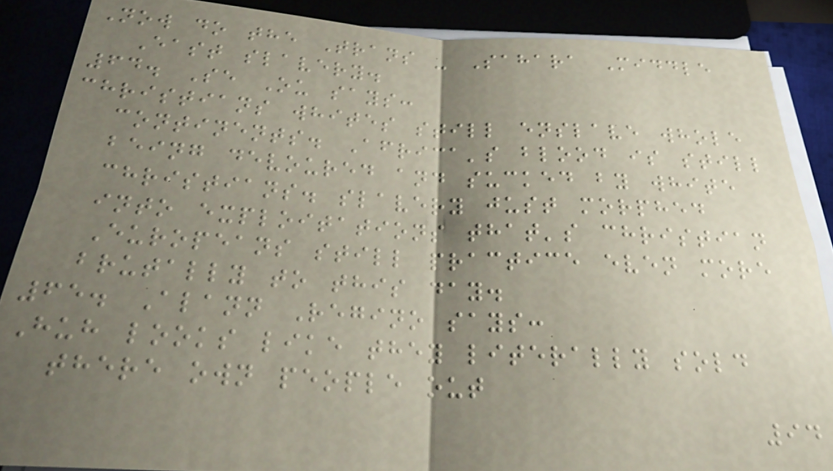Now do the Trans - Sahara Middle
East slavery.
64. Se Ou says:
christians whites still enslave whole
continents. Africa's blood is still
being devoured and sucked by white
christians. slavery just morphed
into exploitations that's christian
Europeans still practice even more
brutally to this day.
65. Alann Regino says:
Huh looks like they literally sold
there own people out
94
